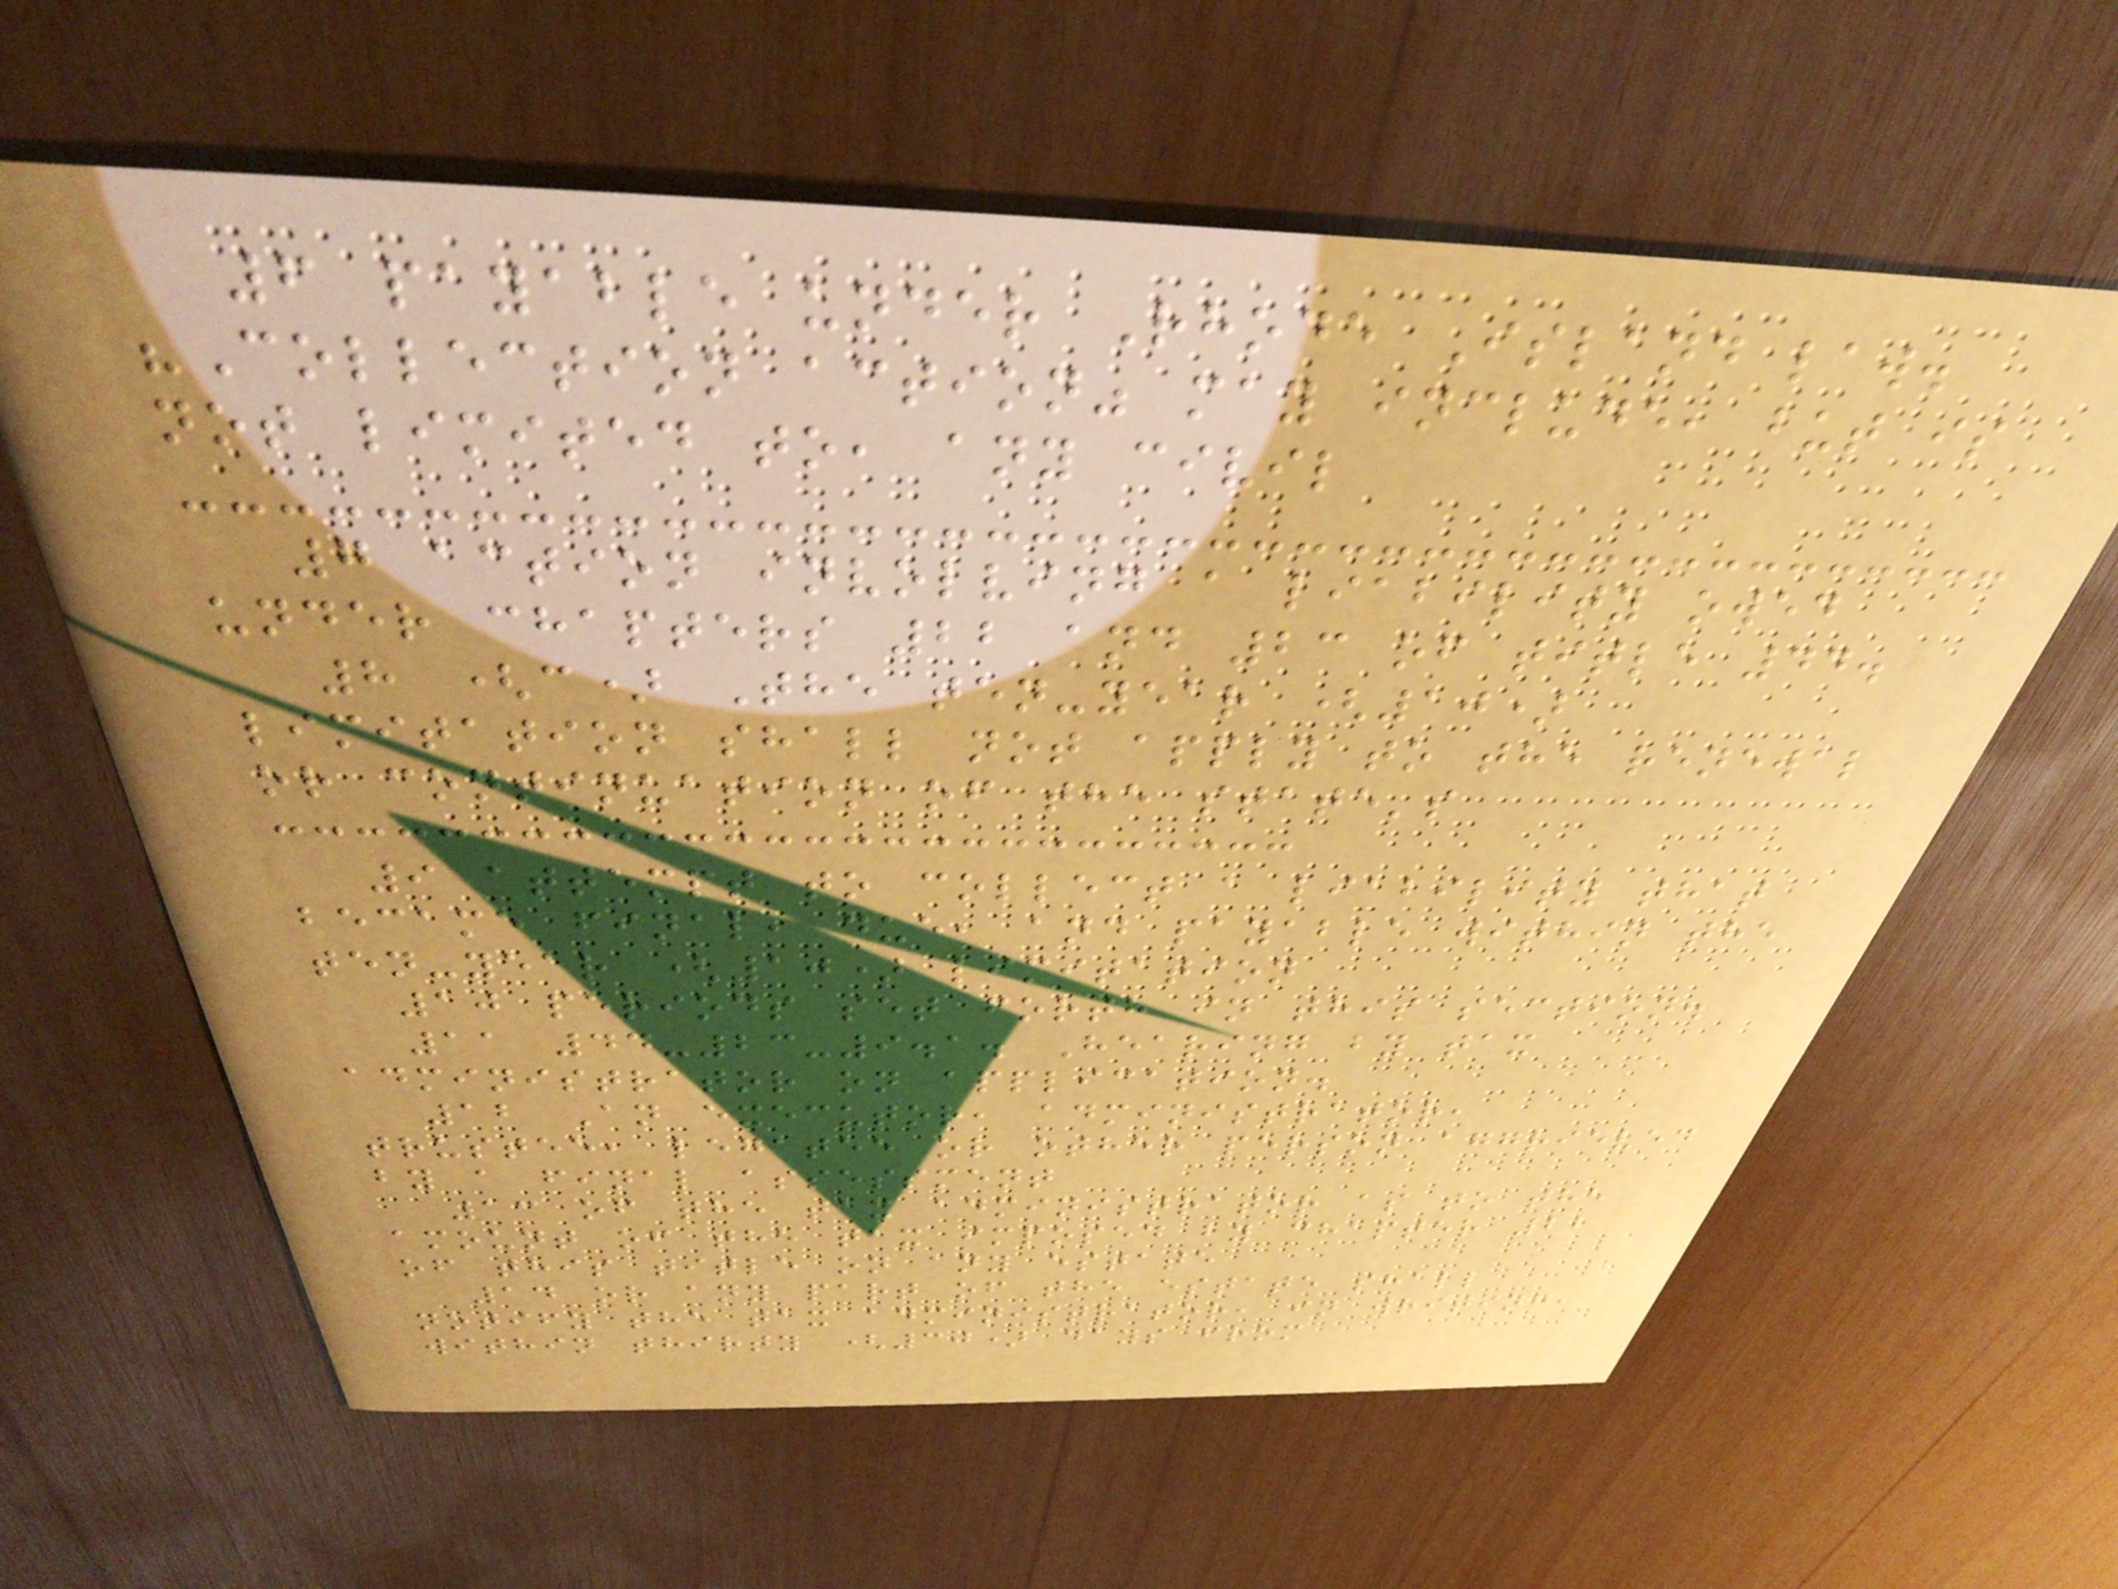6 payable under Rhode Island law.
"Collection action" may include, but is
not limited to, any civil
7 action involving a liability owed
under chapters 22 and 23 of title 44.
8 (c) The ten-year (10)
limitation shall not apply to the renewal
or continuation of the state's
9 attempt to collect a liability that
became final, due, and payable within the
ten-year (10) limitation
10 periods set forth in this section.
11 44-23-9.1. Hearing by tax
administrator on application.
12 An executor, administrator,
trustee, legatee or other person aggrieved
by a final assessment
13 of the tax administrator as to the
amount of the tax imposed by chapter 22
of this title on any estate
14 or any part of the estate shall
notify the tax administrator, in writing,
within thirty (30) days from
